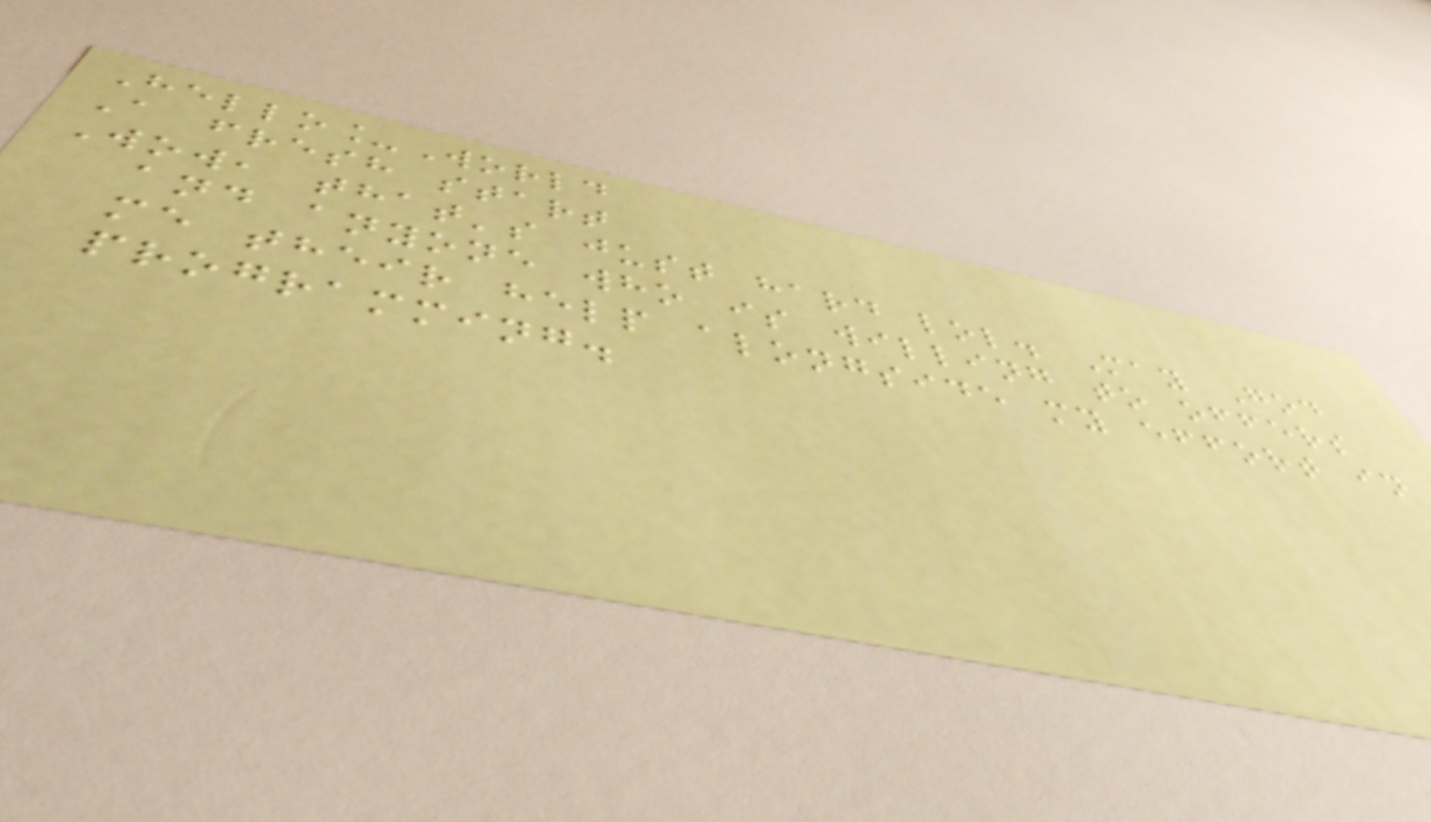Hello_World
A fresh start
Wow, that's just hard lol. May God
and anyone who is willing to offers
me their help alongside my effort in
programming.
